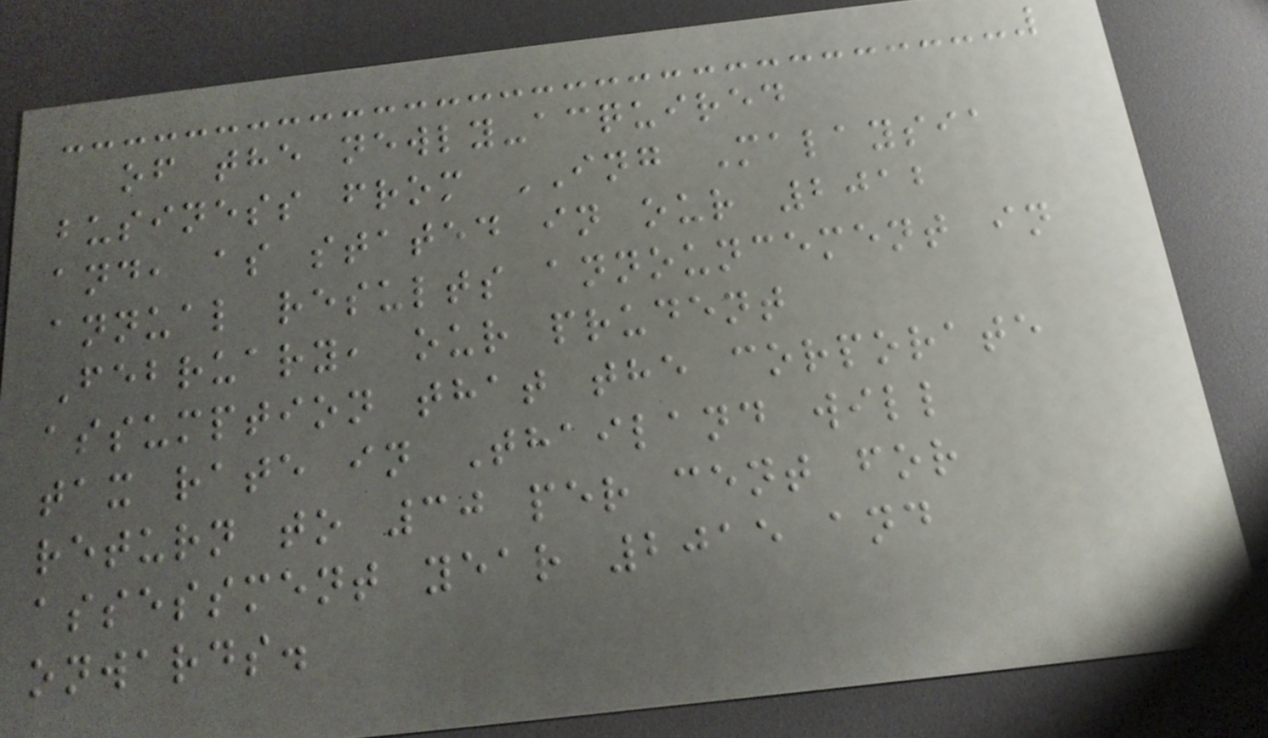of the newly-acquired
business from ING Malaysia
and, as stated in our 2012
annual results announcement in
February, our prudent
assumption that the corporate
tax rate in Thailand will
return to 30 per cent for
assessment year 2015 and
onwards.
